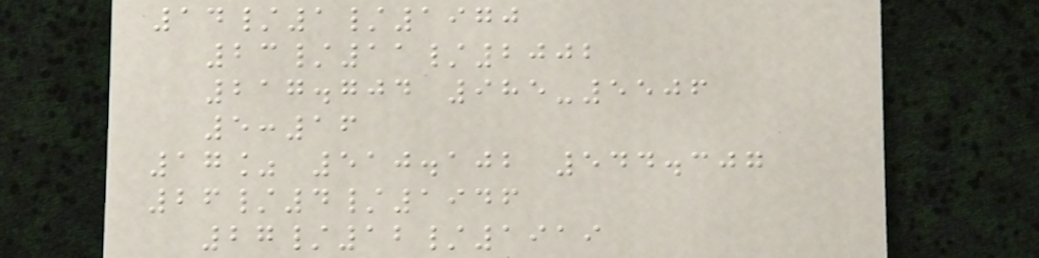14/1/1970
23/11/2002
217.704 985-5506
5:16
17% 510.102 544.307
26/4/1946
27/12/1919
